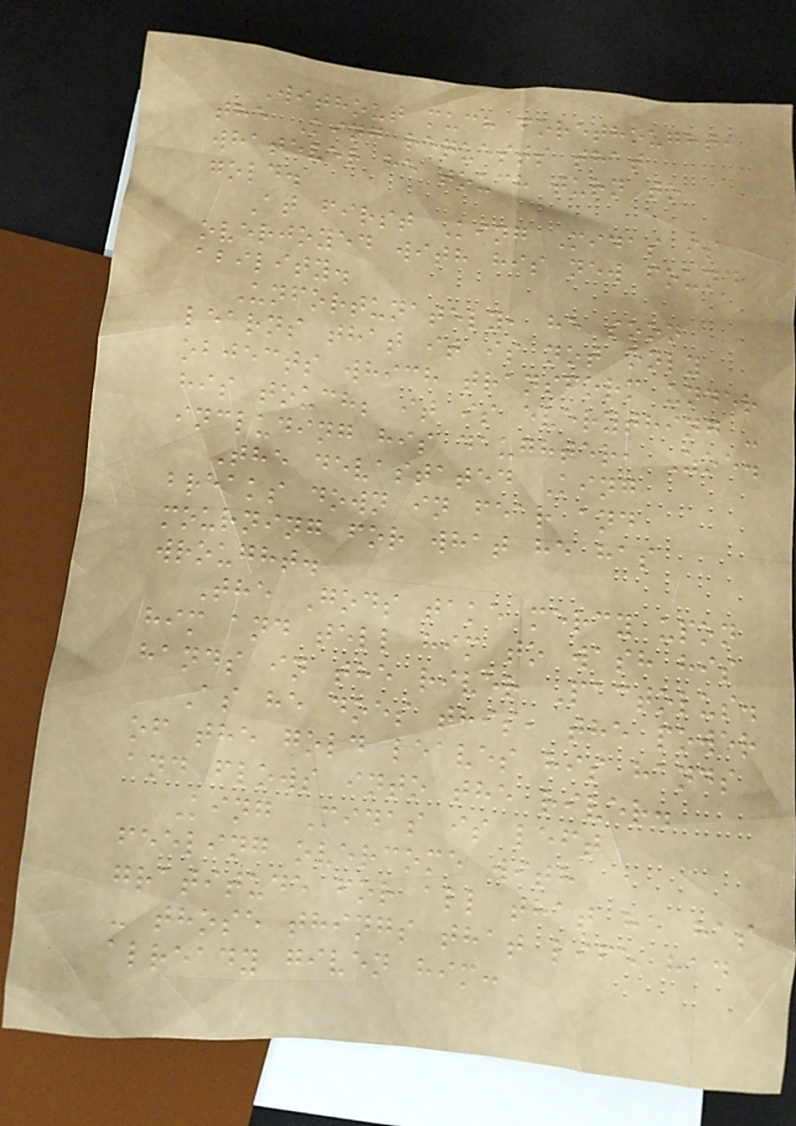Without much forethought,
the King requests that
whatever he touch turn to
gold.
At first King Midas is
overjoyed with his new found
ability.
Unfortunately, he soon
learns that it is not only
objects which transform under
his touch; it is everything -
including his daughter, Zoe.
The devastated King
breaks down in fear and
mourning for what he has
wrought.
The Gods take mercy upon
him and tell him to wash his
hands in the river Pactolus.
As he does this, the power
of the gold leaves his hands
and flows into the river.
King Midas is left
feeling overcome with
gratitude for all that he has
- those things that life had
already given him:
